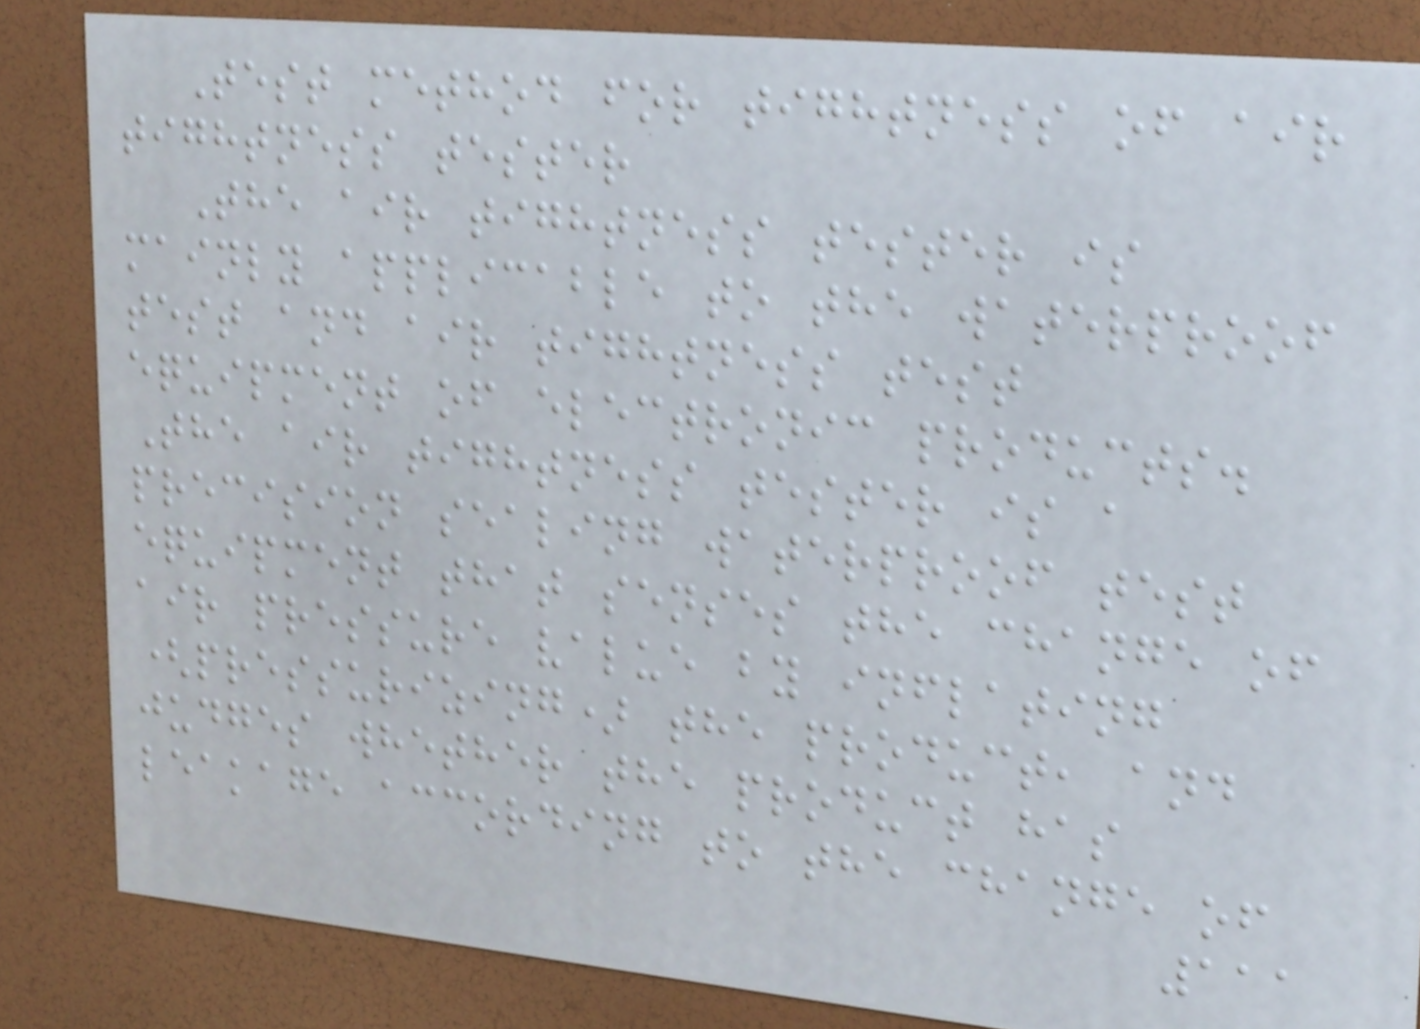Test method for tightness of air
tightness tester
The air tightness tester is
mainly applicable to the waterproof
test and air tightness test
equipment of electronic products.
The air tightness tester is a
precision sealing waterproof test
equipment that senses the change of
air pressure value by inflating
(pressurizing) the product, and
judges whether the product has
leakage according to the change of
111
